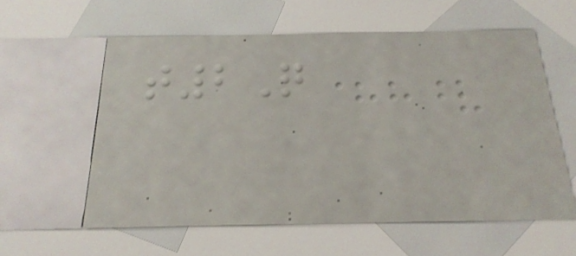t2Q
